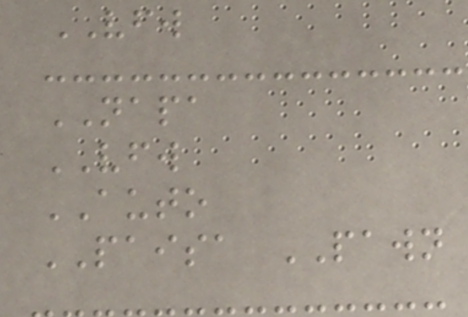VFW
NAPA
VFW
AUTO
PAISA PAWN
